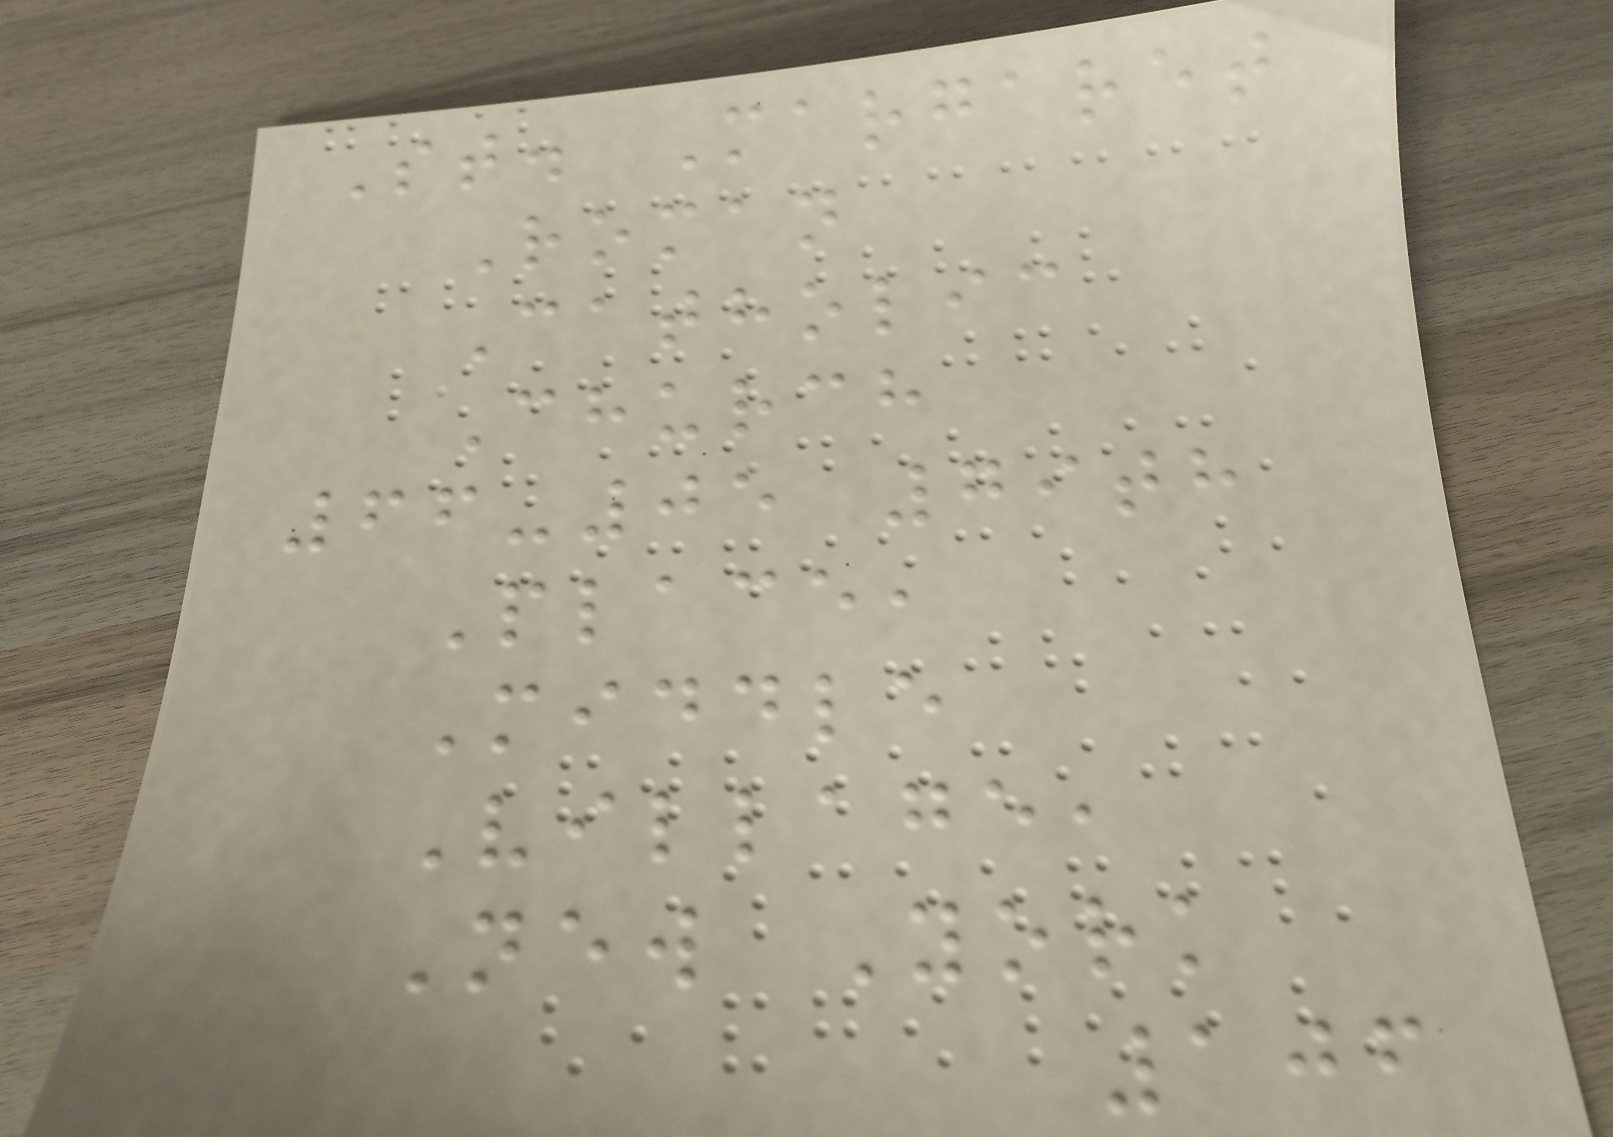St. Margaret
Roman
Catholic
Church
66-05 79th
Place,
Middle
Village,
New York
106
